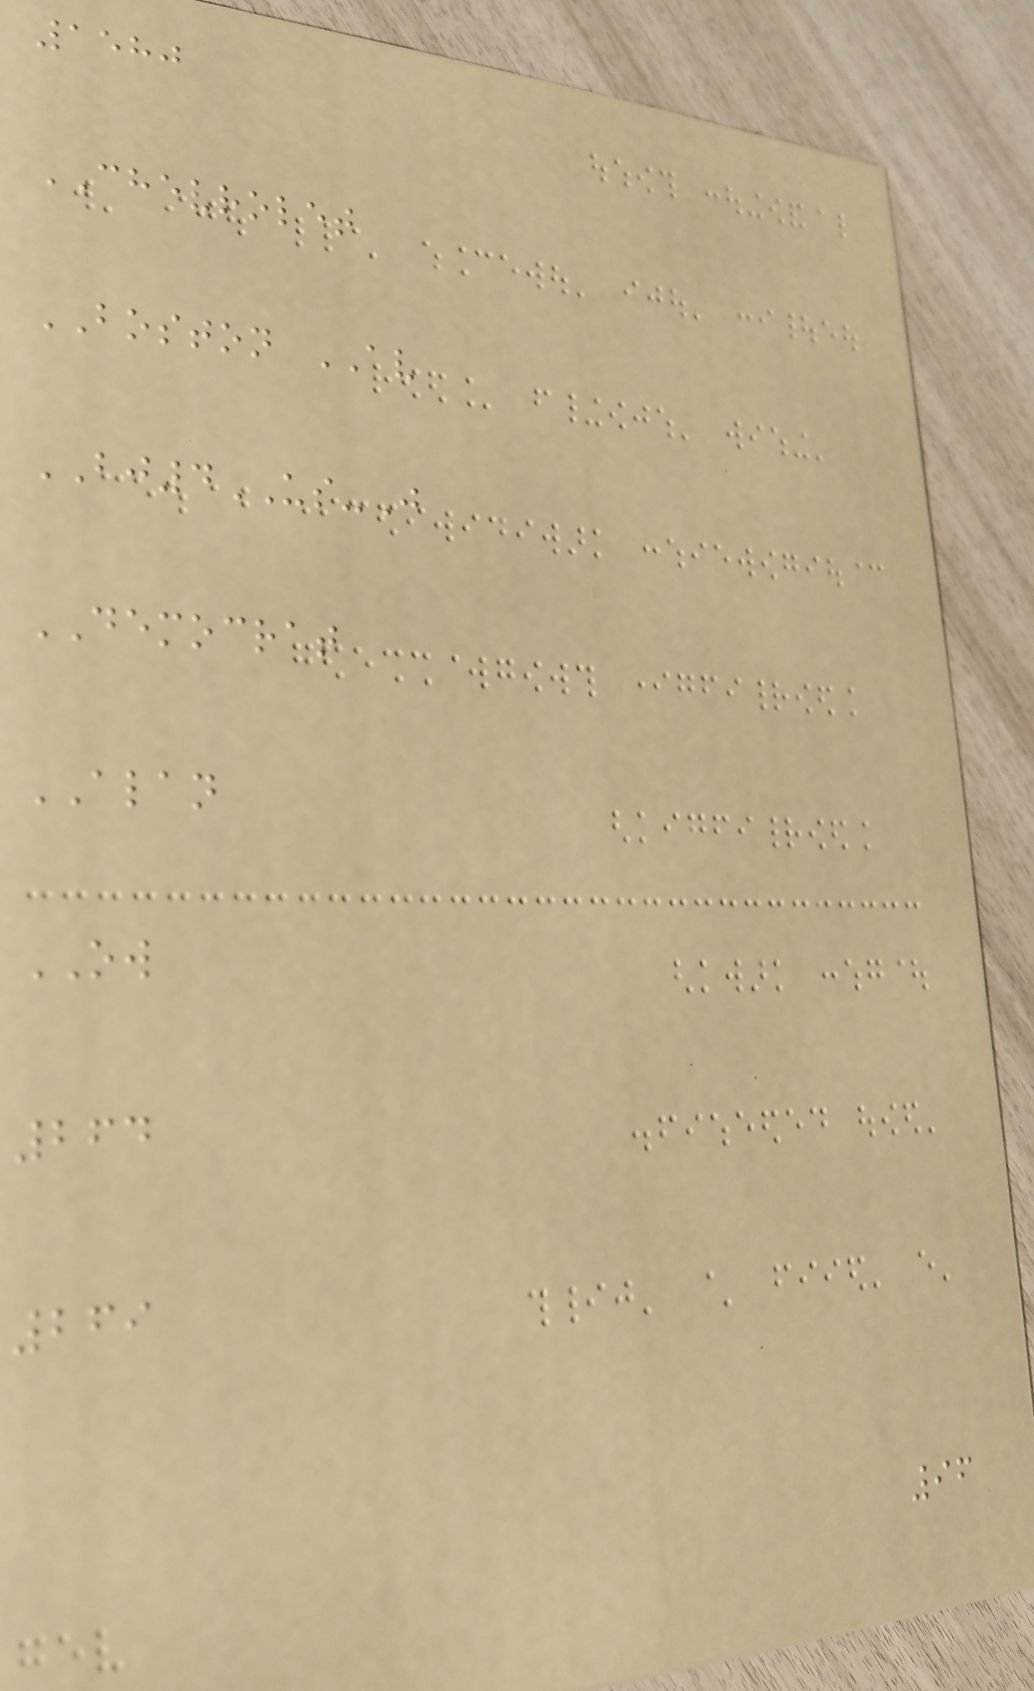1580
CHEVROLET
BOSTON AV
BJ4US-J
DEMOCRAT
ALAN
OW
264
269
96
